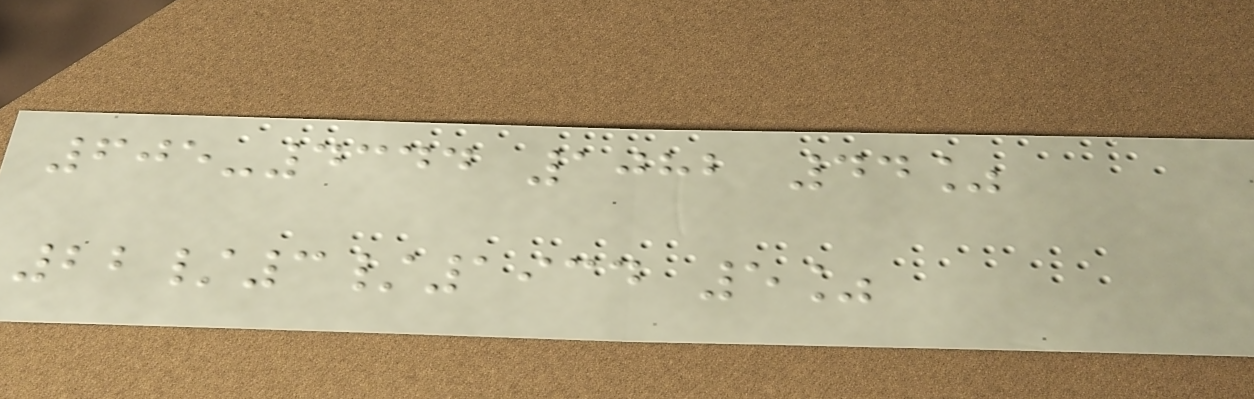605-4344 1082 44%
22/3/1934 5%
